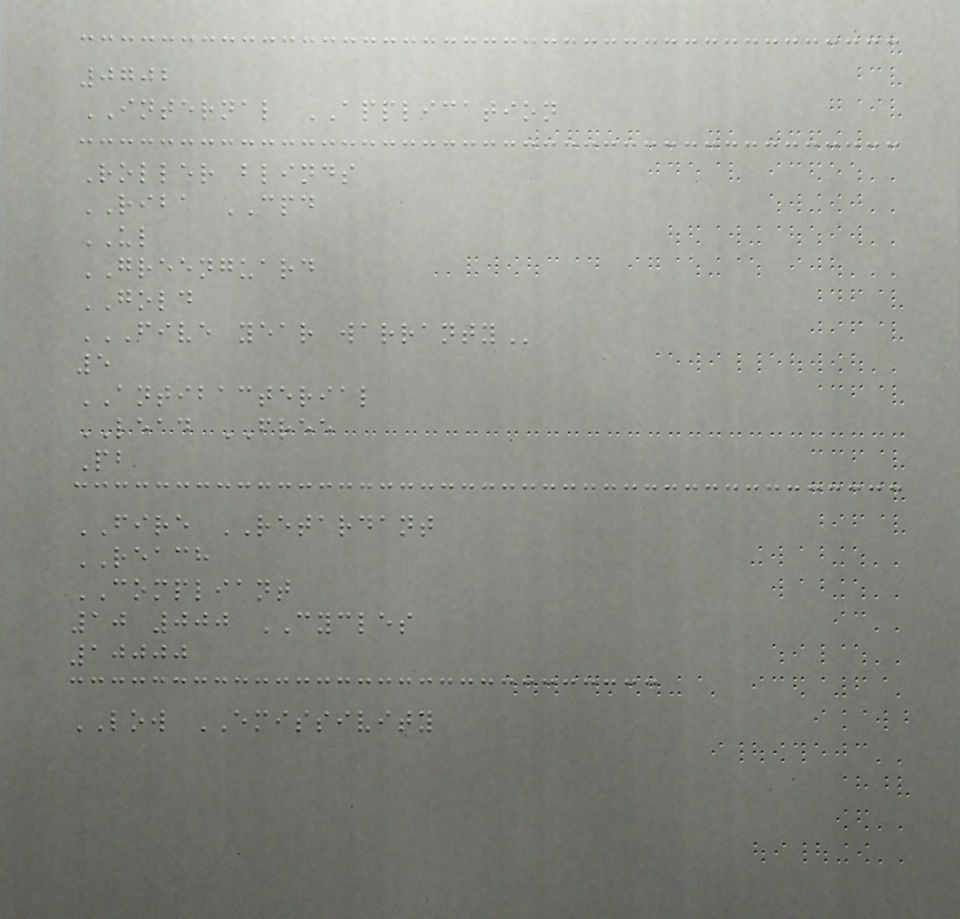0702
INTERNAL APPLICATION
Roller blinds
RIBA CPD
UL
GREENGUARD
GOLD
FIVE YEAR WARRANTY
5
ANTIBACTERIAL
LEAD FREE
Pb
FIRE RETARDANT
REACH
COMPLIANT
10 000 CYCLES
10000
LOW EMISSIVITY
